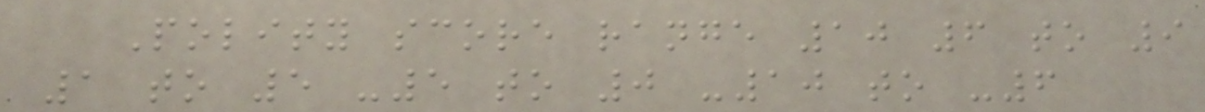Polity score range 10 6 to 9
1 to 5 -5 to 0 -10 to -6
